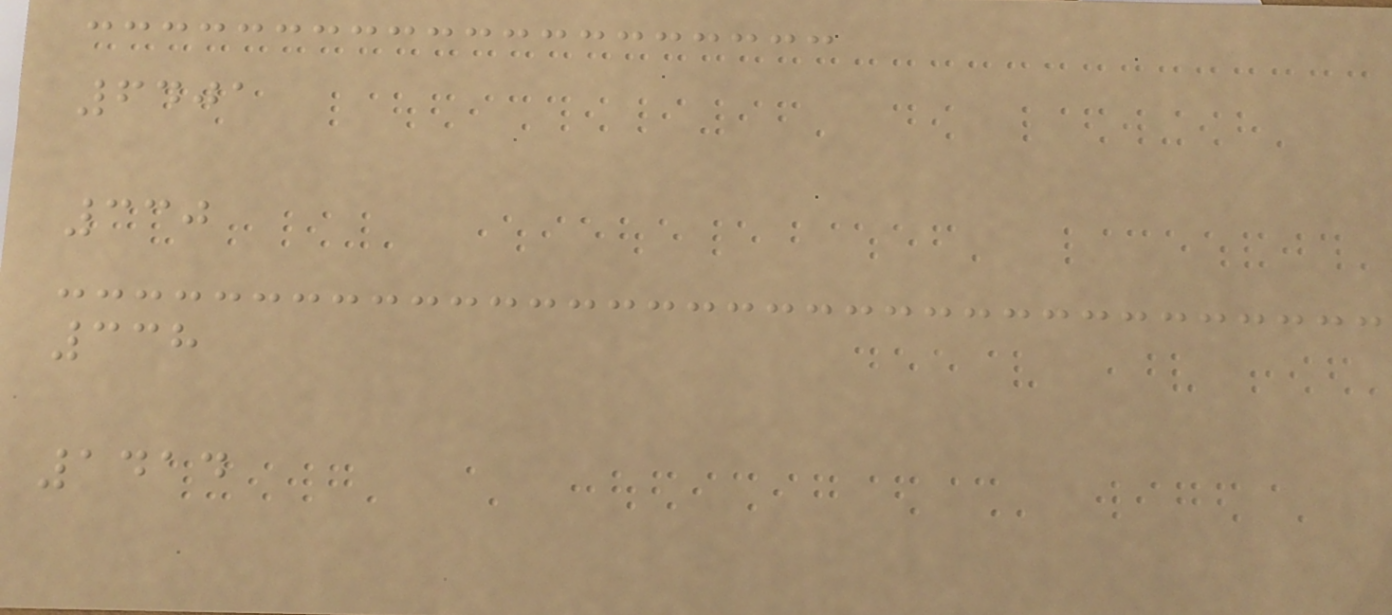6401
330
338
1414
